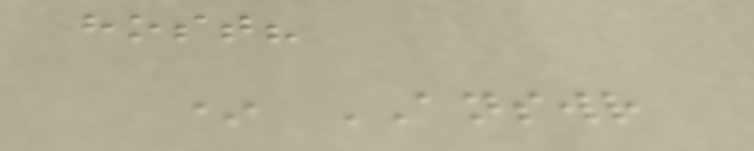host?
* ANSWR
